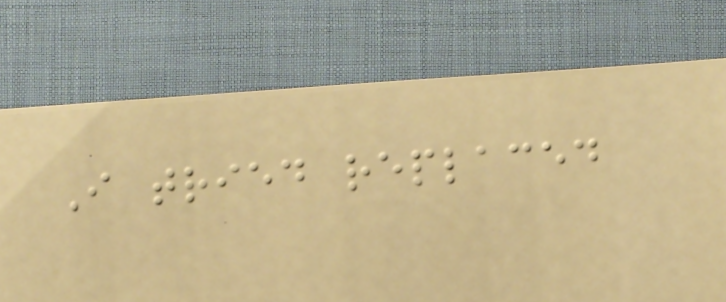I tried replaced
